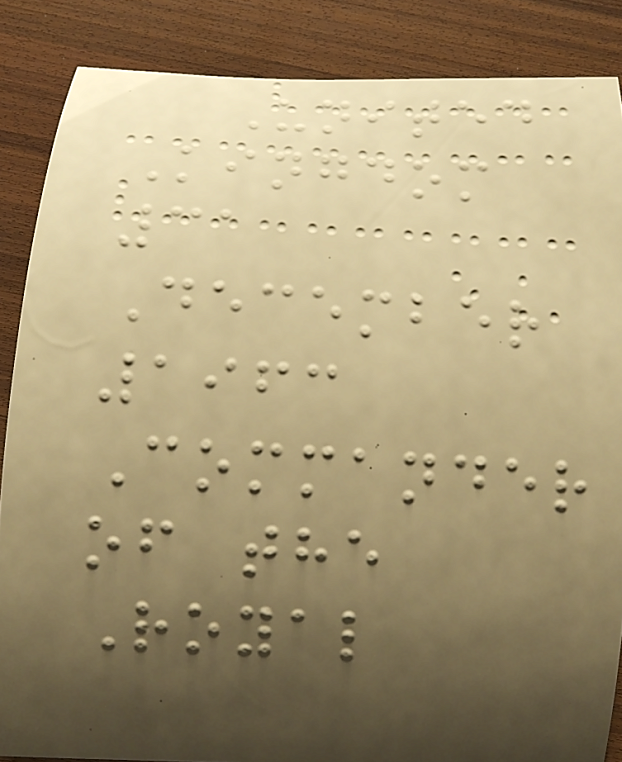United
Kingdom
31
December
1963
Commander
of the
Royal
